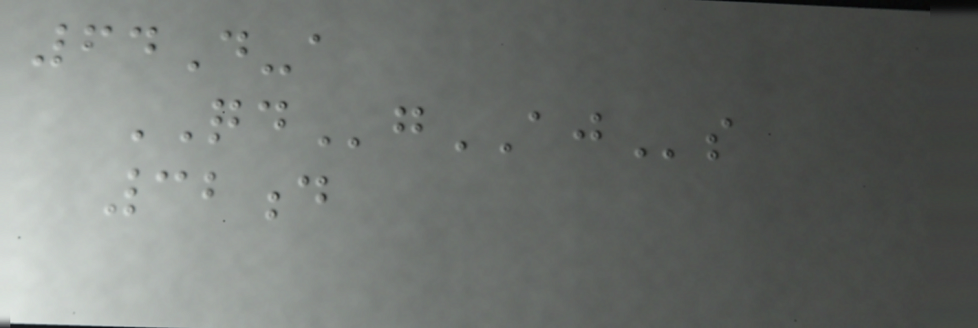64D-a
QDgAJs
32d
